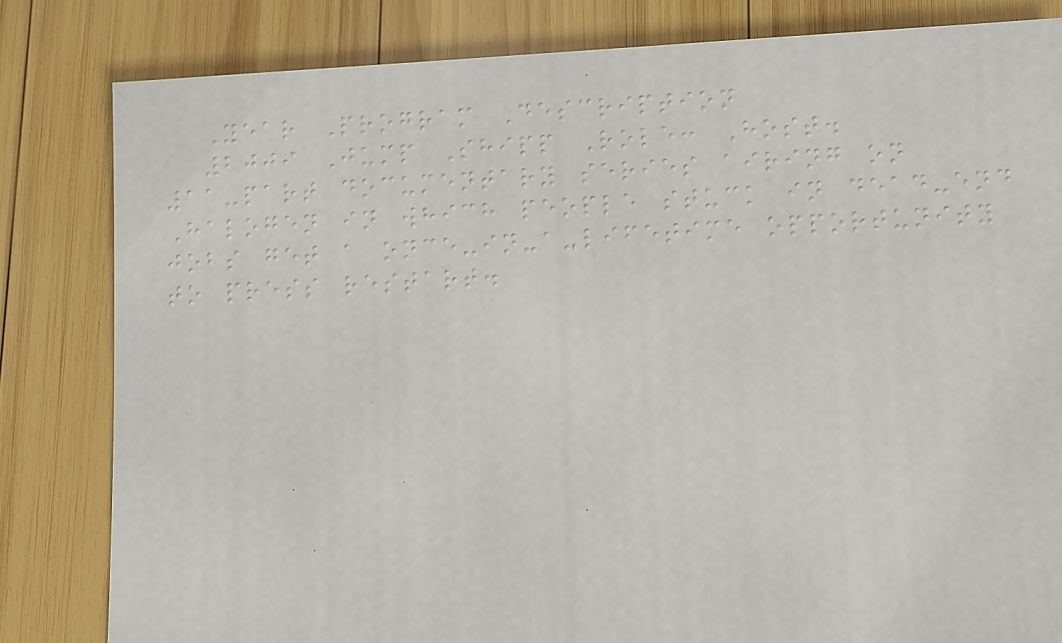Year Program Description
2009 Jump Shipp Role: Host.
11-part documentary series airing on
Halogen in which people stuck in dead-end
jobs get a once-in-a-lifetime opportunity
to press restart.
